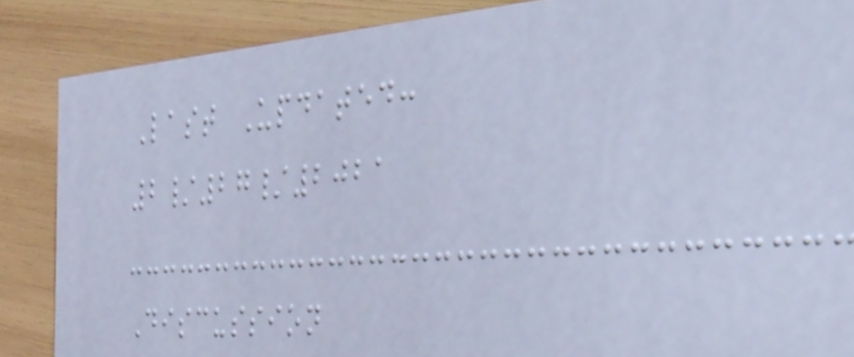Last Updated:
2/27/2021
Discussion
